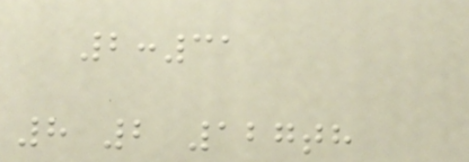2:31
8 2 127th
